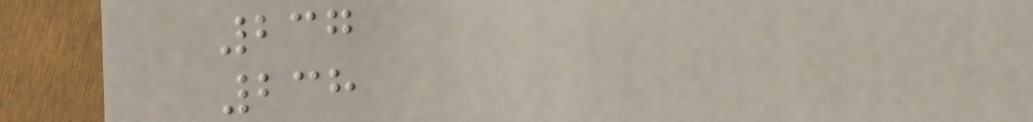237
238
